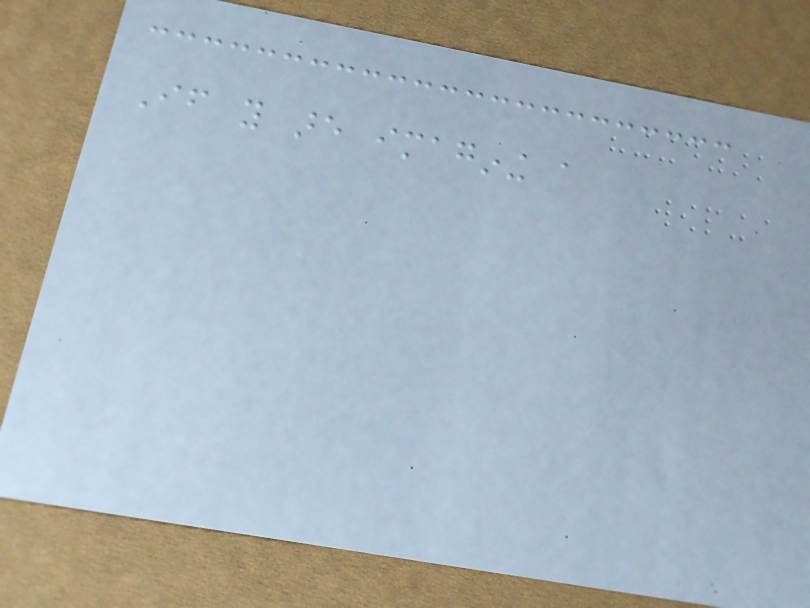If you are imagining a
